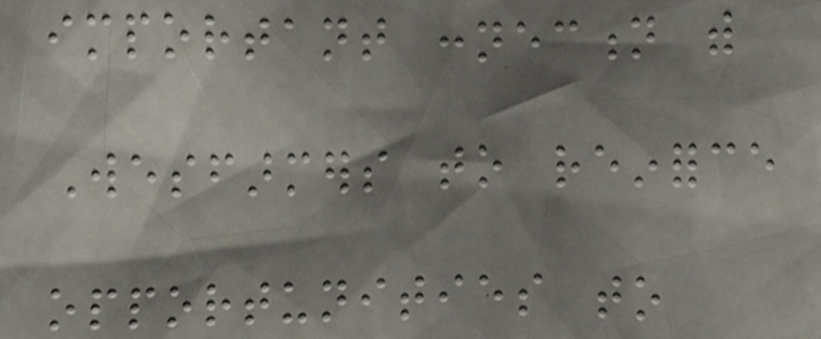important connection with
Wesfarmers to reinforce
opportunities to
